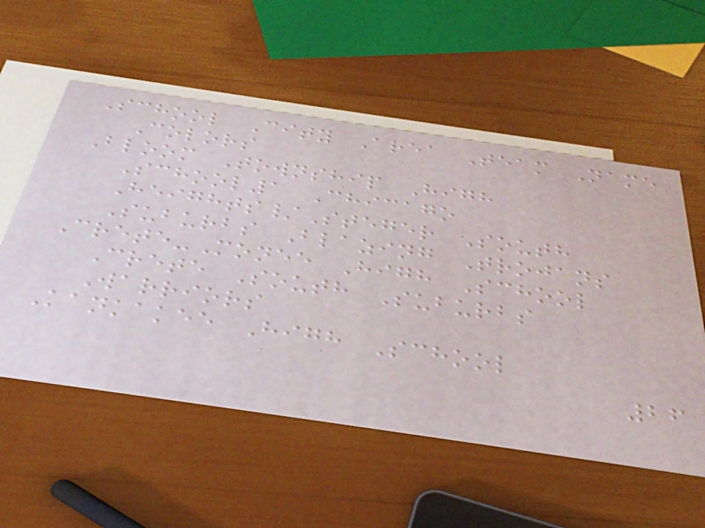School City Area Team Name
Colors
Bloom Township High
School1 Chicago
Heights/Steger South
Suburbs Blazing Trojans
Crete-Monee High School
Crete South Suburbs
Warriors
Kankakee High School
26
